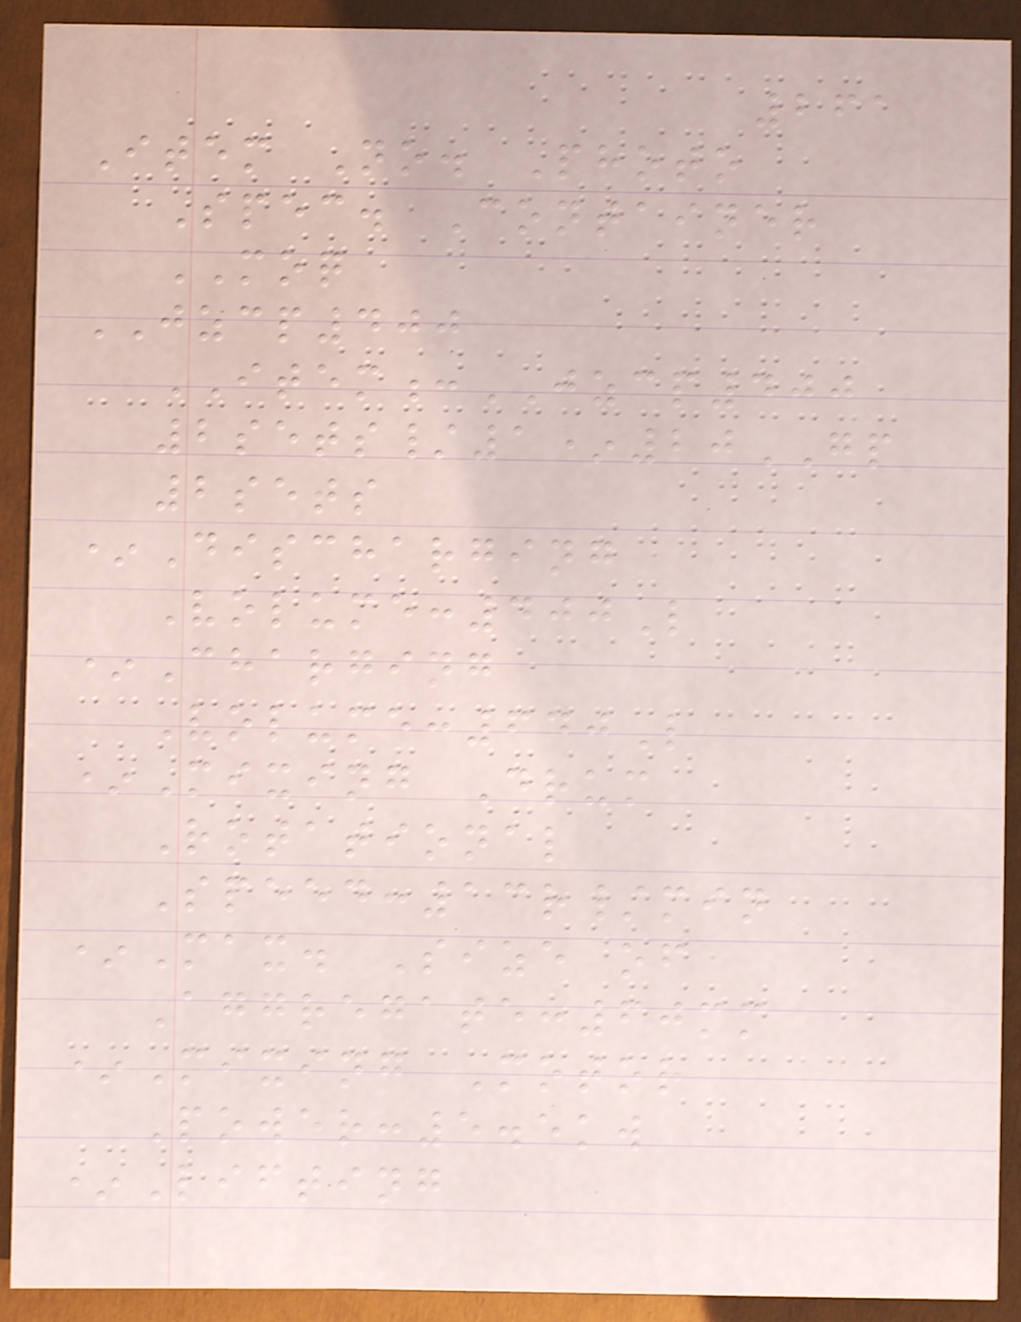261
Item No. Photo
Spec. Container
MOQ
JZCP400
ITEM:JZCP400
2sets/1*20GP
2sets
*Discharging
Volume:400L
*Charging
Volume:640L
*Mixing Drum
Rotational
Speed:13r/min
*Max. Size of
Aggregate:60mm
*Mixing Motor
Power:5.5kw
*Lifting
